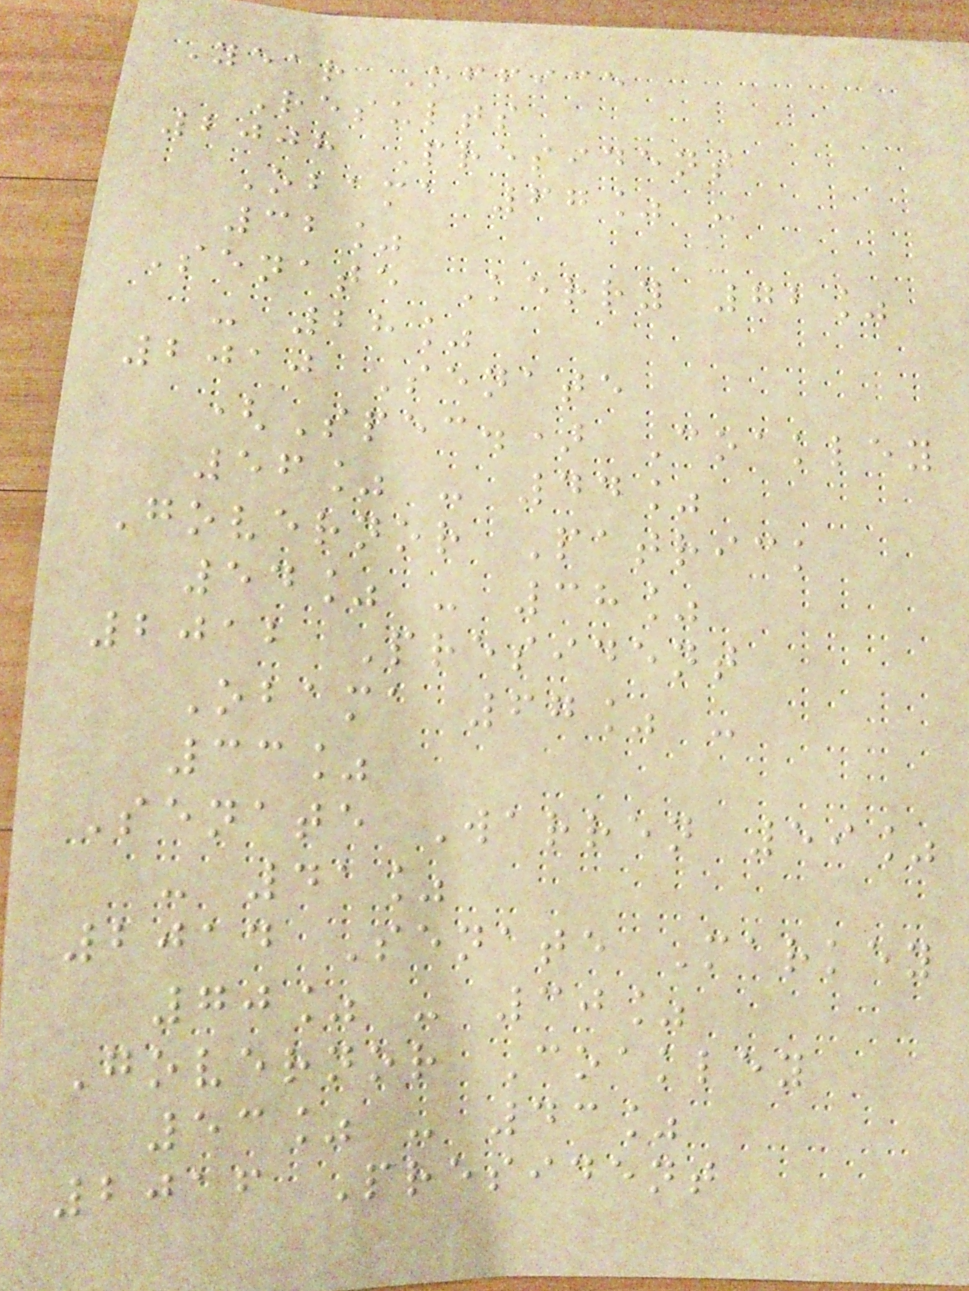Year Office
Results
2008 President
Obama 67% -
32%
Senate Kerry 72%
- 28%
2010 Senate
(Spec.) Coakley
56% - 44%
Governor Patrick
54% - 38%
2012 President
Obama 67% -
33%
Senate Warren 59%
- 41%
2014 Senate Markey
70% - 30%
Governor Coakley
53% - 43%
2016 President
